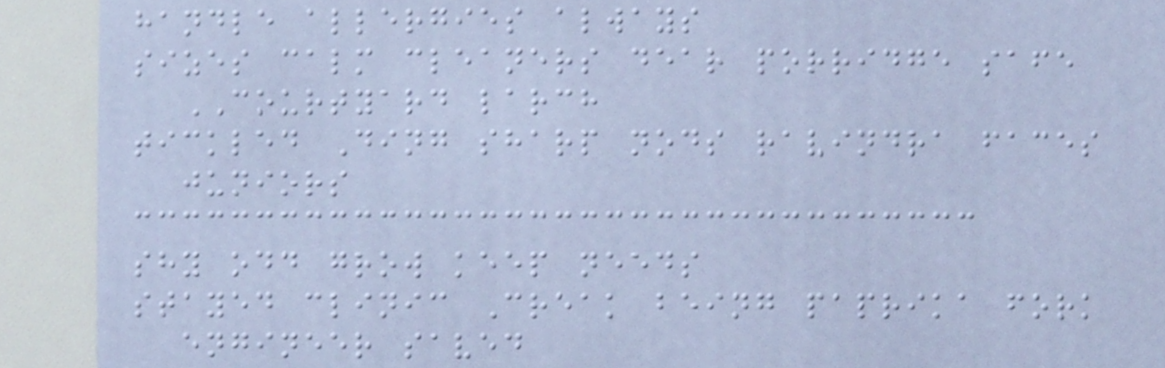handle allergies always
sizes calm cleaners dear porridge safe
COURTYARD larch
tickled Ding sharp nods ravindra faces
juniors
shy odd grow keep needs
stayed clinic Creak being paprika fork
engineer saved
